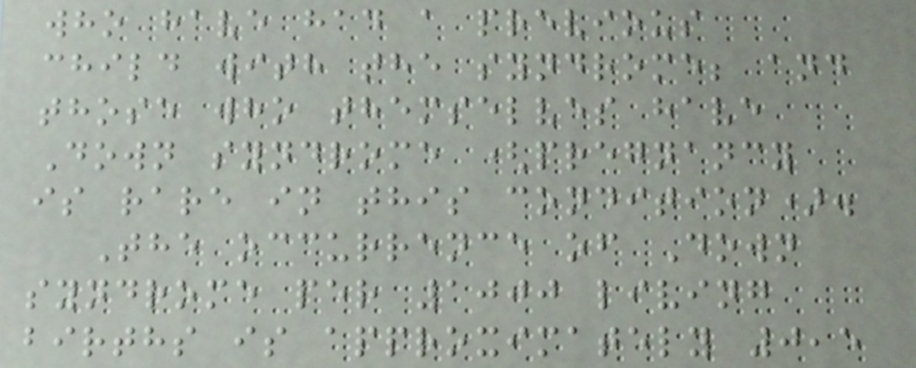who have had a previous
child with the syndrome; and
those who themselves have
Down syndrome (pregnancy
is rare in this condition).
The occurrence of Down
syndrome per 1000 living
births is approximately 0,5
